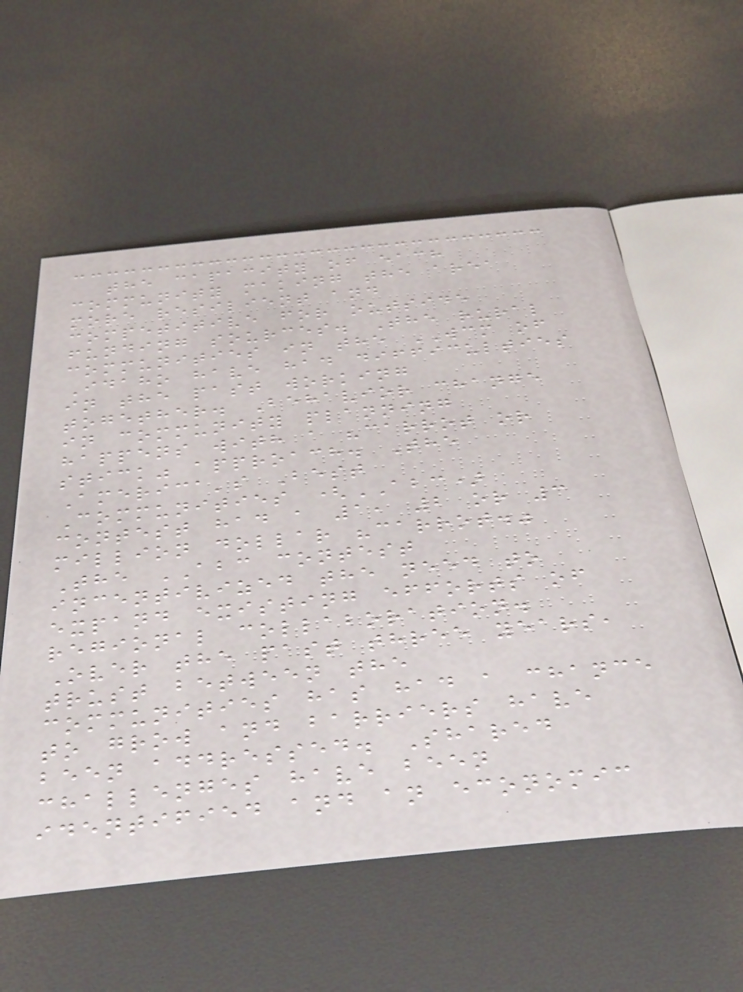the capacity of each
community making the area
more resilient and
competitive for outside
funding sources. The rural
communities in the WCM of
Idaho have had difficulties
in the past working
together. Behavior change
in community planning
happens with a "carrot or
stick" approach. The
America's Best
Communities (ABC)
contest had a 1, 2 or 3
million dollar "carrot."
The ABC contest
incentivized the need to
expand existing efforts of
regional collaboration.
Over the past three years,
trust between the
communities has had a chance
to grow and barriers have
been addressed. Shared
challenges have been
identified and an economic
